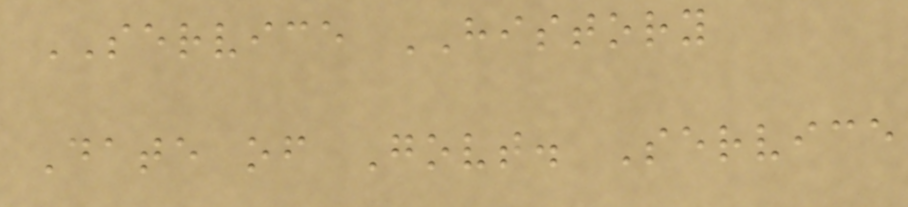SERVICE HISTORY
Date of Govt. Service
